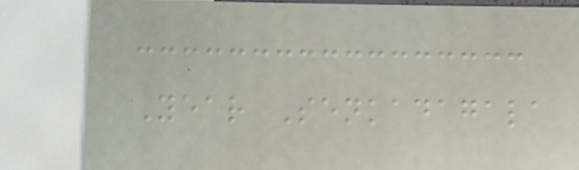Year Senkadagala
